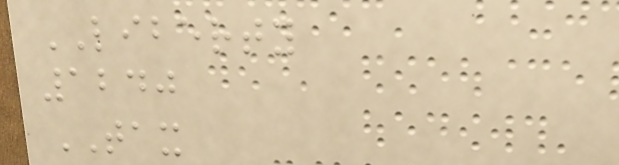LIBERTY
1240
TAX
